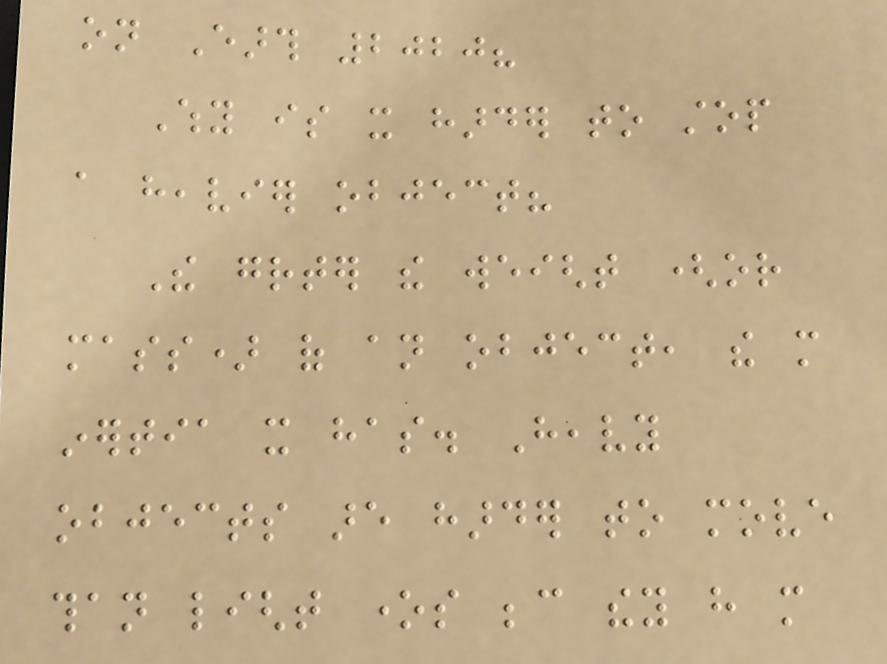on Earth 2020?
Why is it harder to stop
a heavier object?
The greater the weight (or
mass) of an object, the more
inertia it has. Heavy
objects are harder to move
than light ones because they have more
